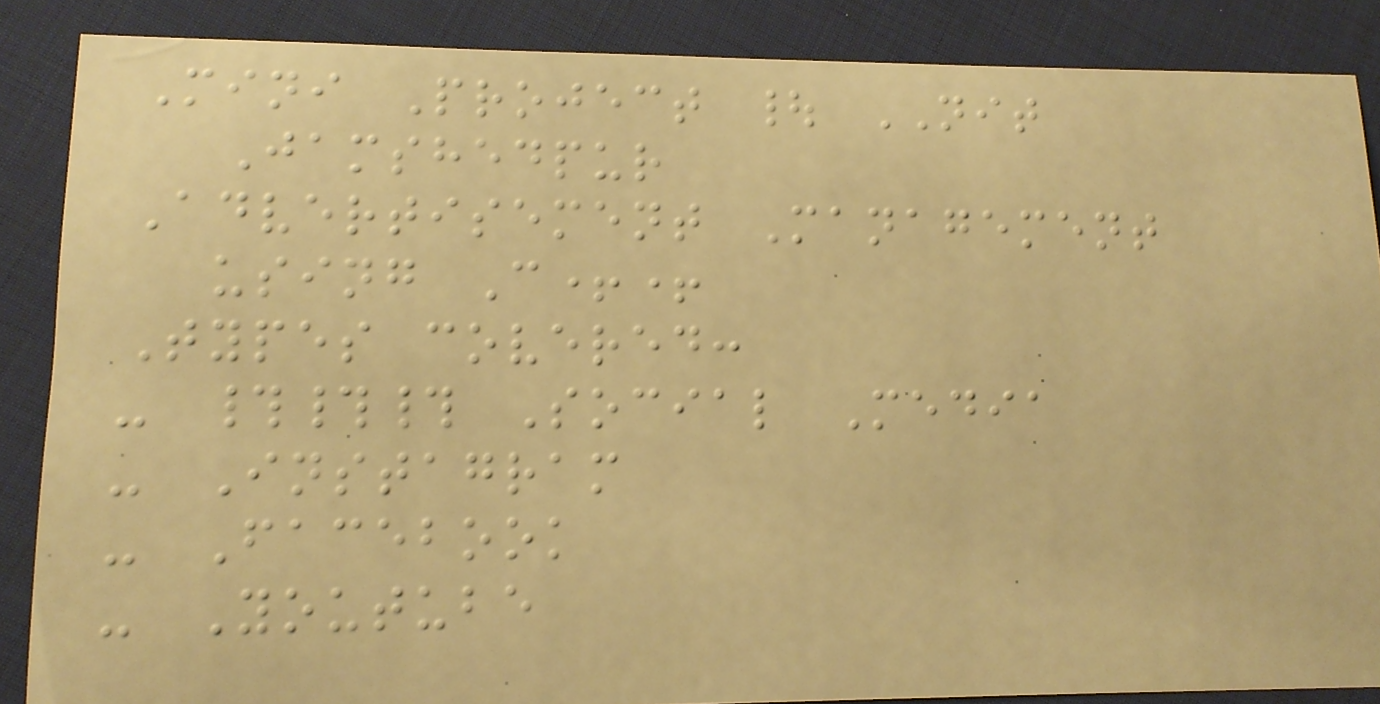Mini Project | NIT
Jamshedpur
Advertisement Management
using C++
Types covered:
- ### Social Media
- Instagram
- Facebook
- Youtube
